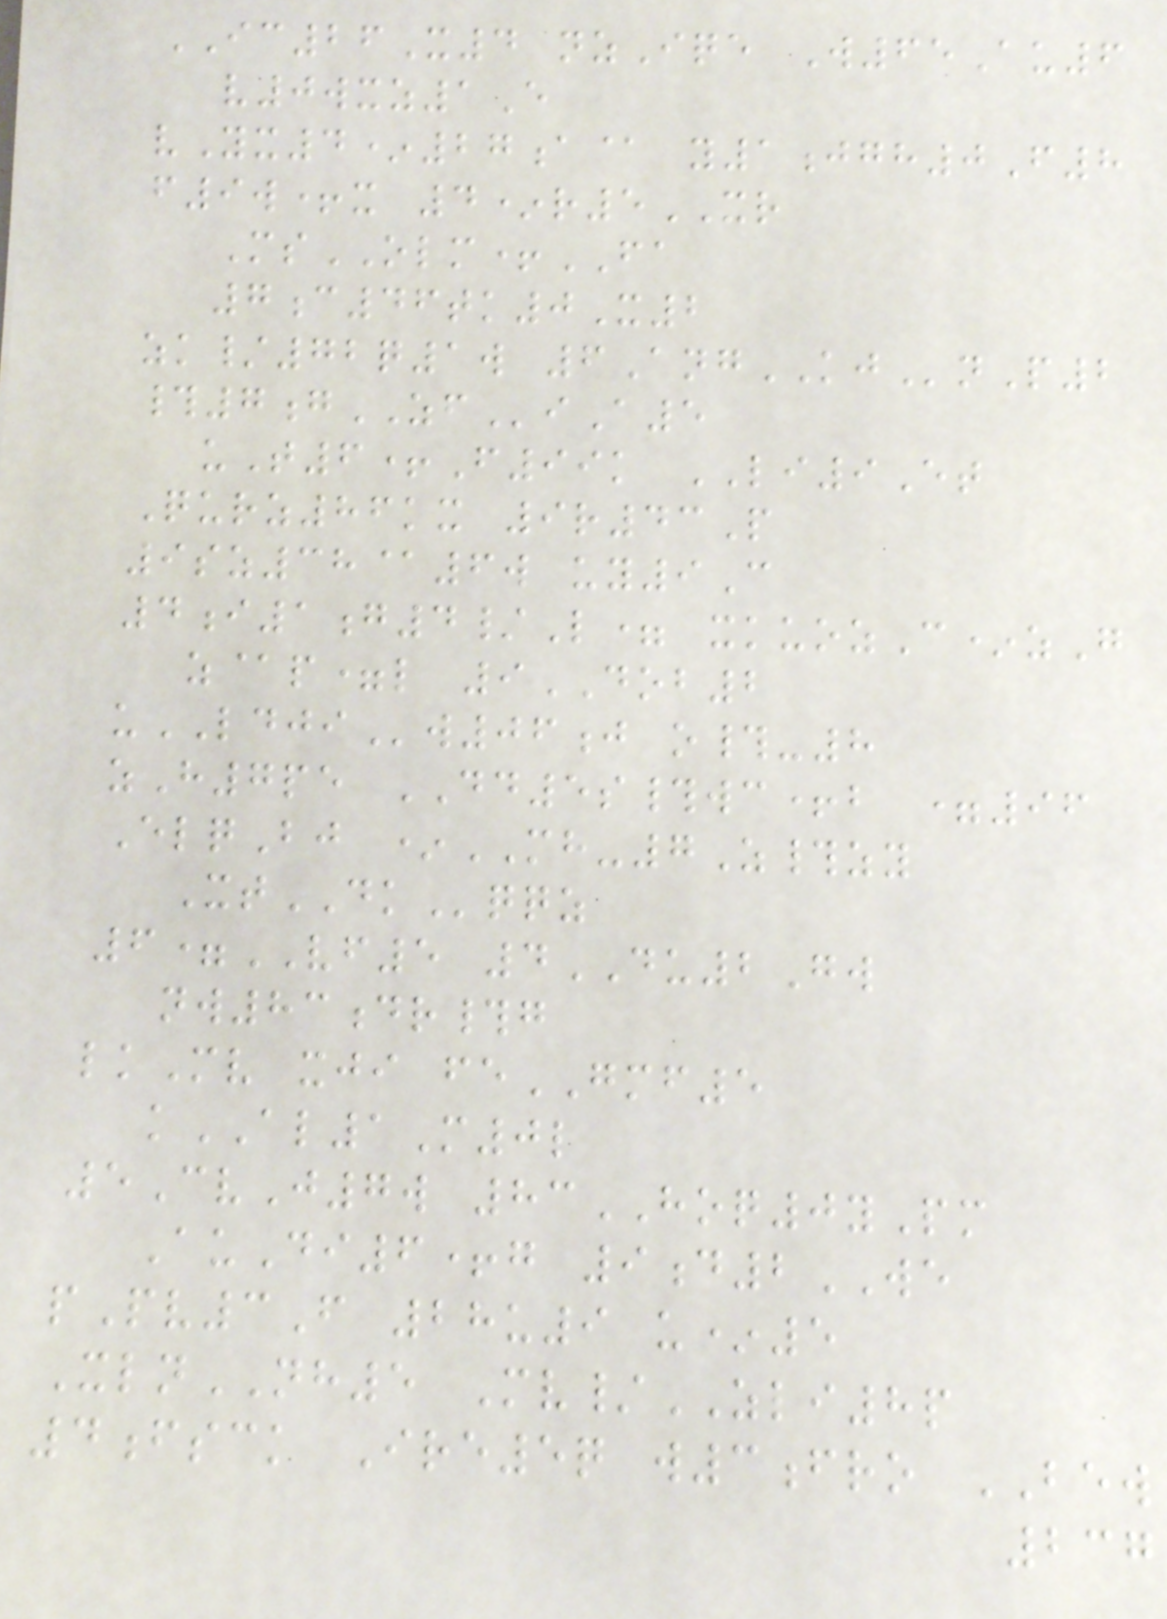IC26X4 nzIqe W65Au6
v0wxz1E
vYx4*27a@ y1jgh0F8
f9w+x 4*r5XR
MsOLM+FA
7c46tk0X2
zk/72q1w 6AngKJnP2
#7gZFiA5
uT6+F99k LI9Et
Qurz86kx 9r43P
9sz38@6w uy9C
4i1g4/L= xkuozC*zG
z@p=l 9DOB2
uLDJIw06j o#-8
zH7pe DD5s#wc+b =96
ElqBj *MH-7Z#zy
XtDKqqz
6=VF5 4DU2Gw
nw83dr#g
lkMv xji feGMF5
kAL1M0l
5CvJ7w 83HOQ0yPm
AuDi6+g 9d2WE
pPv3F 28u9 u*5
XlnNH5 Mv/ZLI8p
4fsck Ire5q w3fro BEW
237
